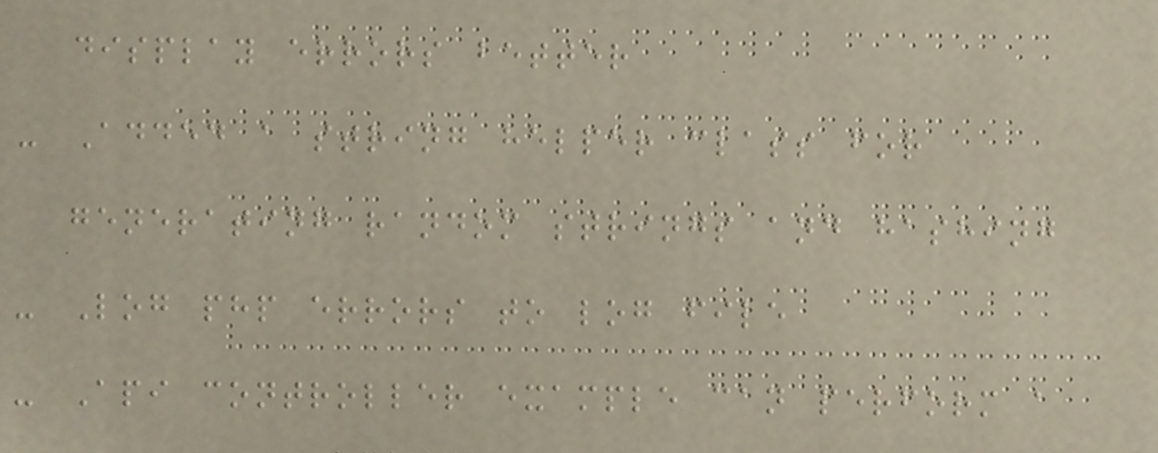display errors better
- Added a string helper class for
generating random strings and hashing
- Log php errors to log file
- Api controller example can perform a
